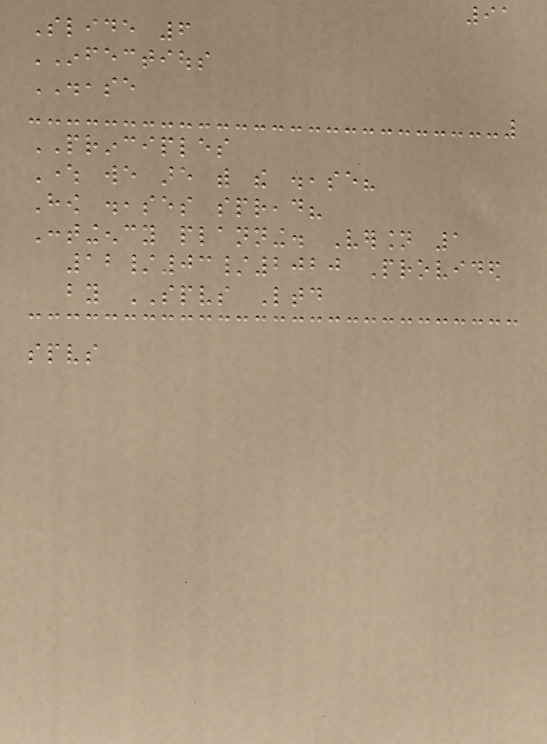91
Slide 6
INFECTIOUS
DISEASE
PRINCIPLES
Where we are with the disease?
How diseases spread?
Contingency planning. Version 1
12/03/2020 Provided
by SPVS Ltd
spvs
